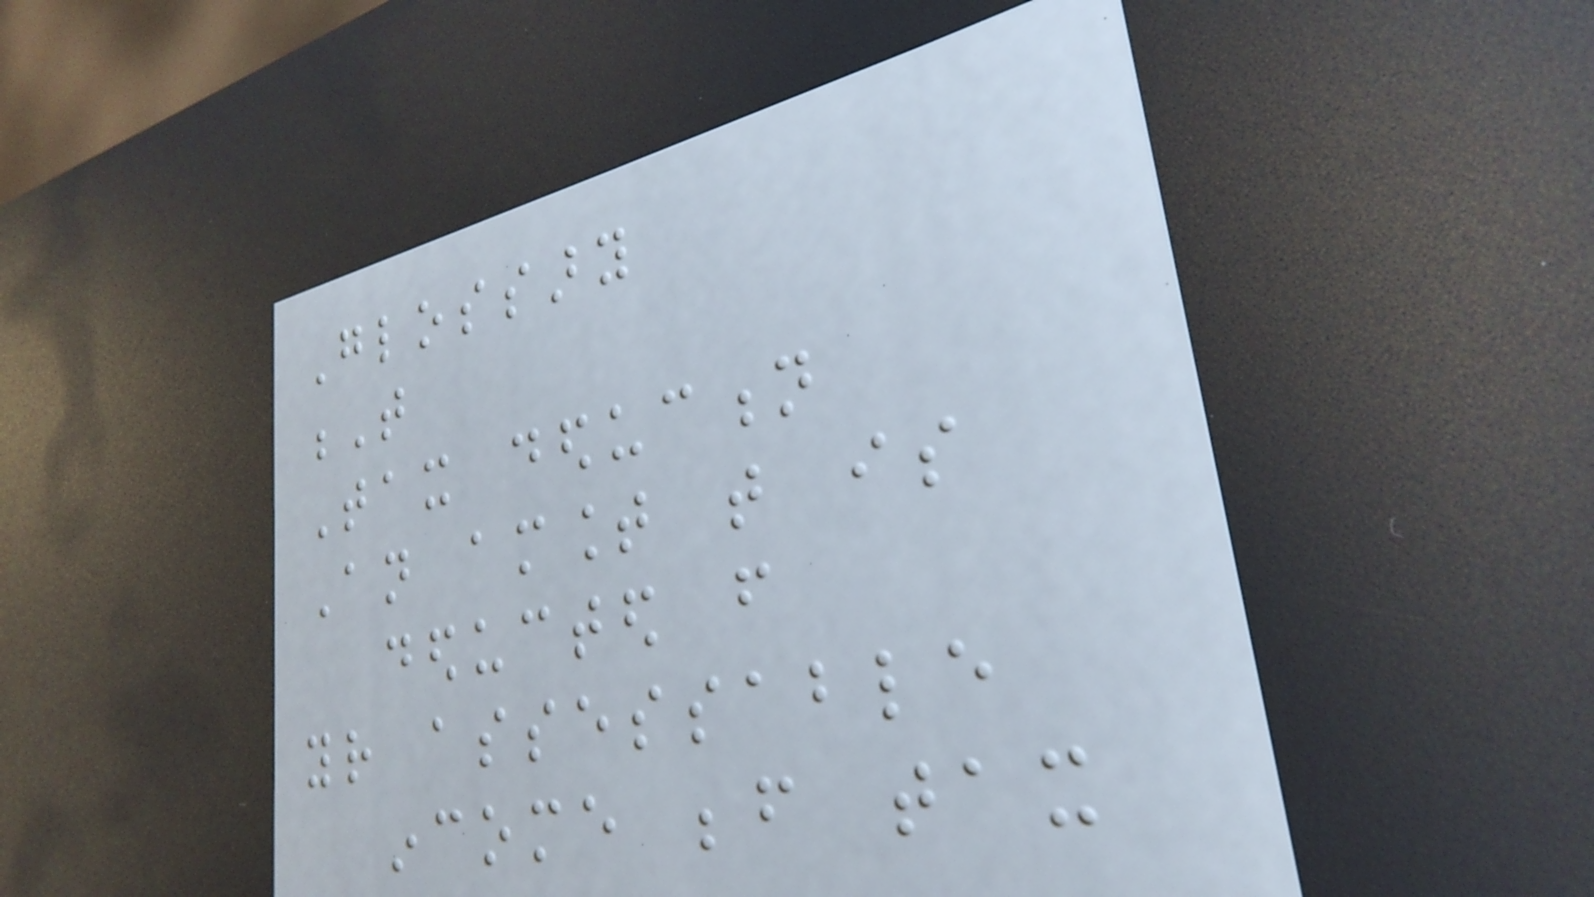Glossary
T
Tax deduction
An amount that is
deducted from
your assessable
income before tax
